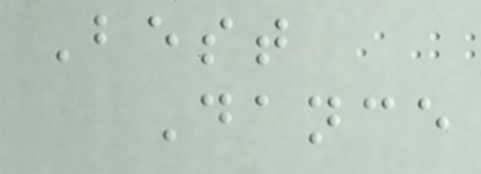Best
Dance
